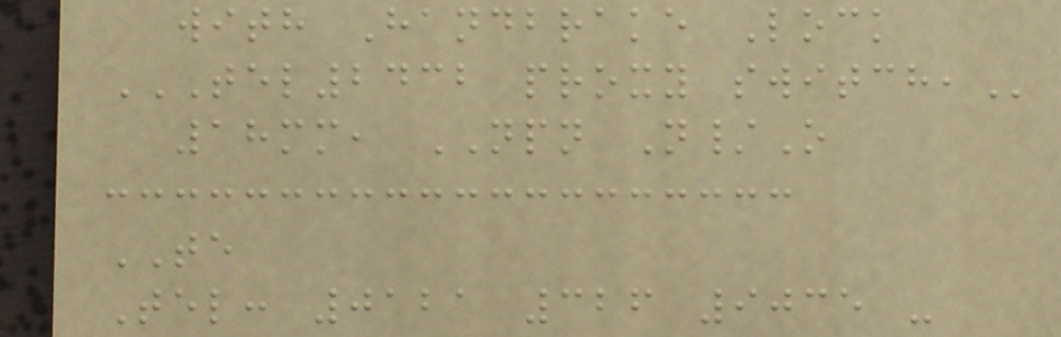with Handbrake Lock
TEL2432 PROXY SWITCH,
18mm, NPN N/O
TE
Tel: 0121 326 9035 -
